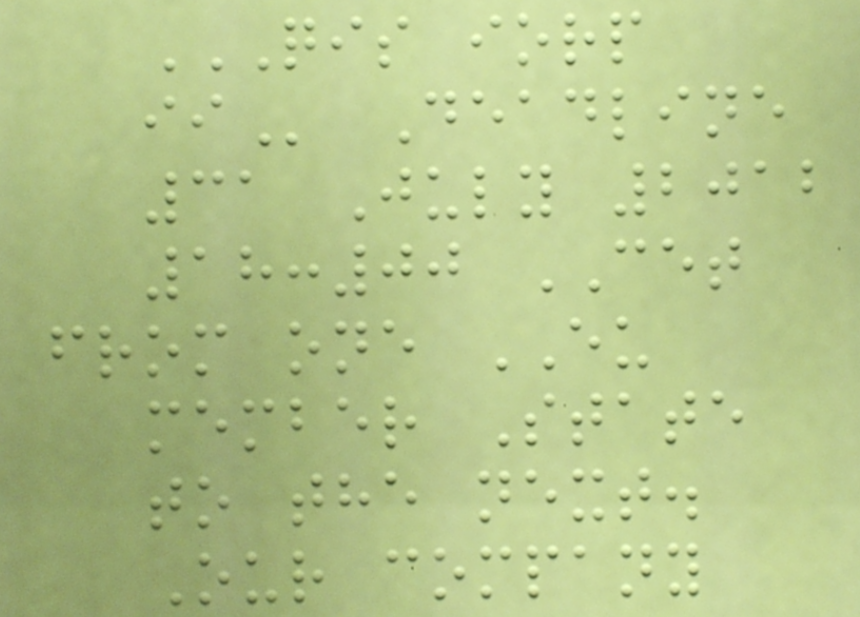QIS IORP
II Deadline
31 July 2012
18:00 CET
from one EU
member State
to the next.
Our company
